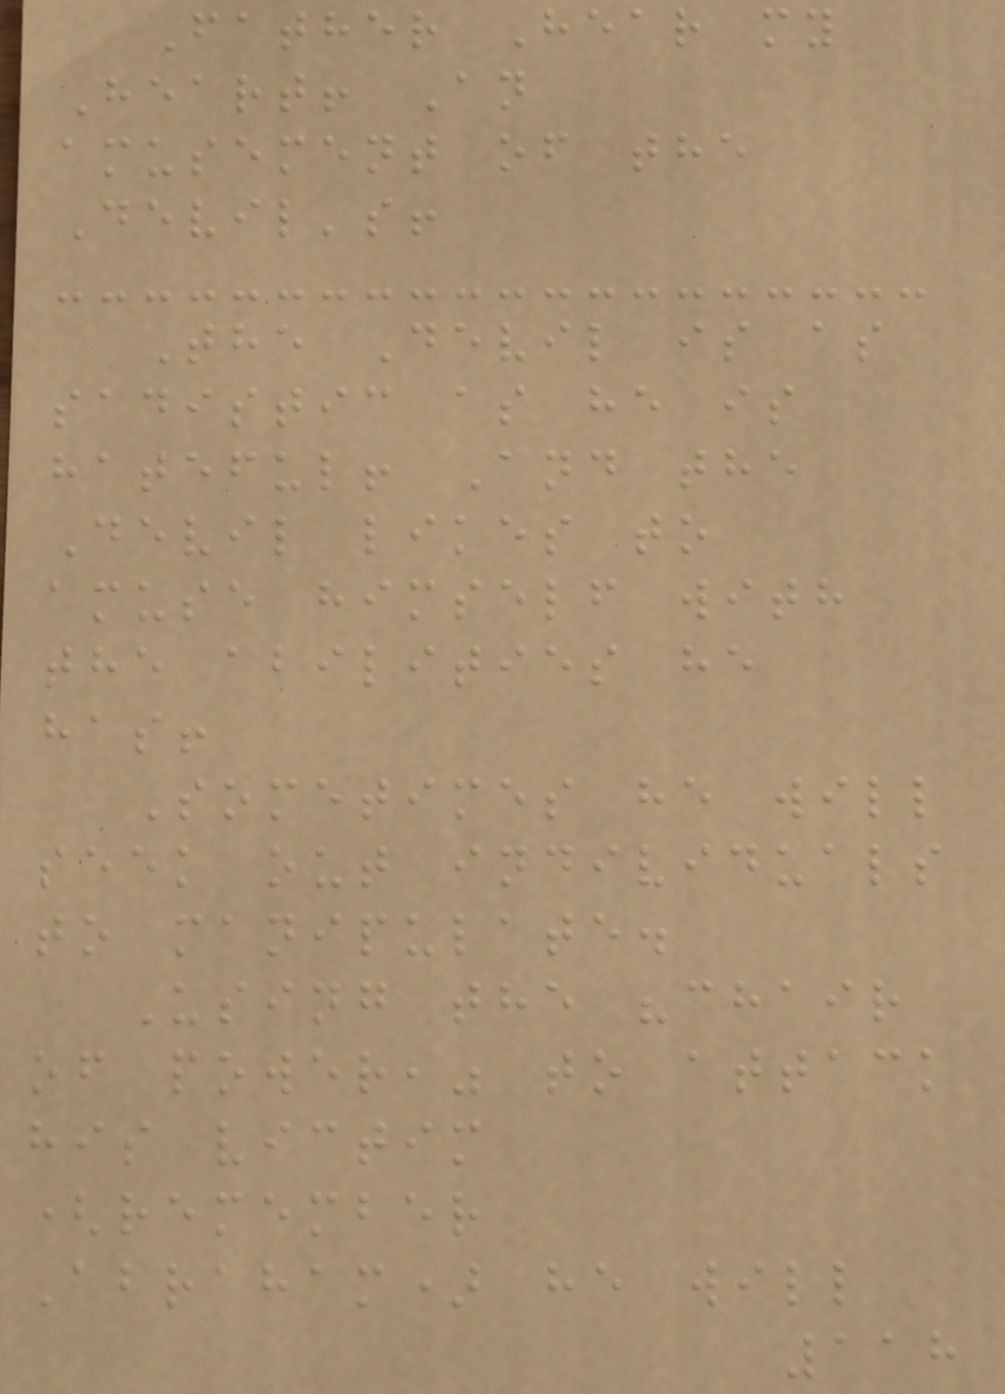Father Hear my
Heart! An
amusement of the
Devil's!
The Devil is as
sadistic as he is
hateful! And the
Devil likes to
amuse himself with
the abilities he
has!
Sometimes he will
seek out individuals
to manipulate.
Using the "chair
of power," to attack
his victim
(remember
Abraham) he will
118
